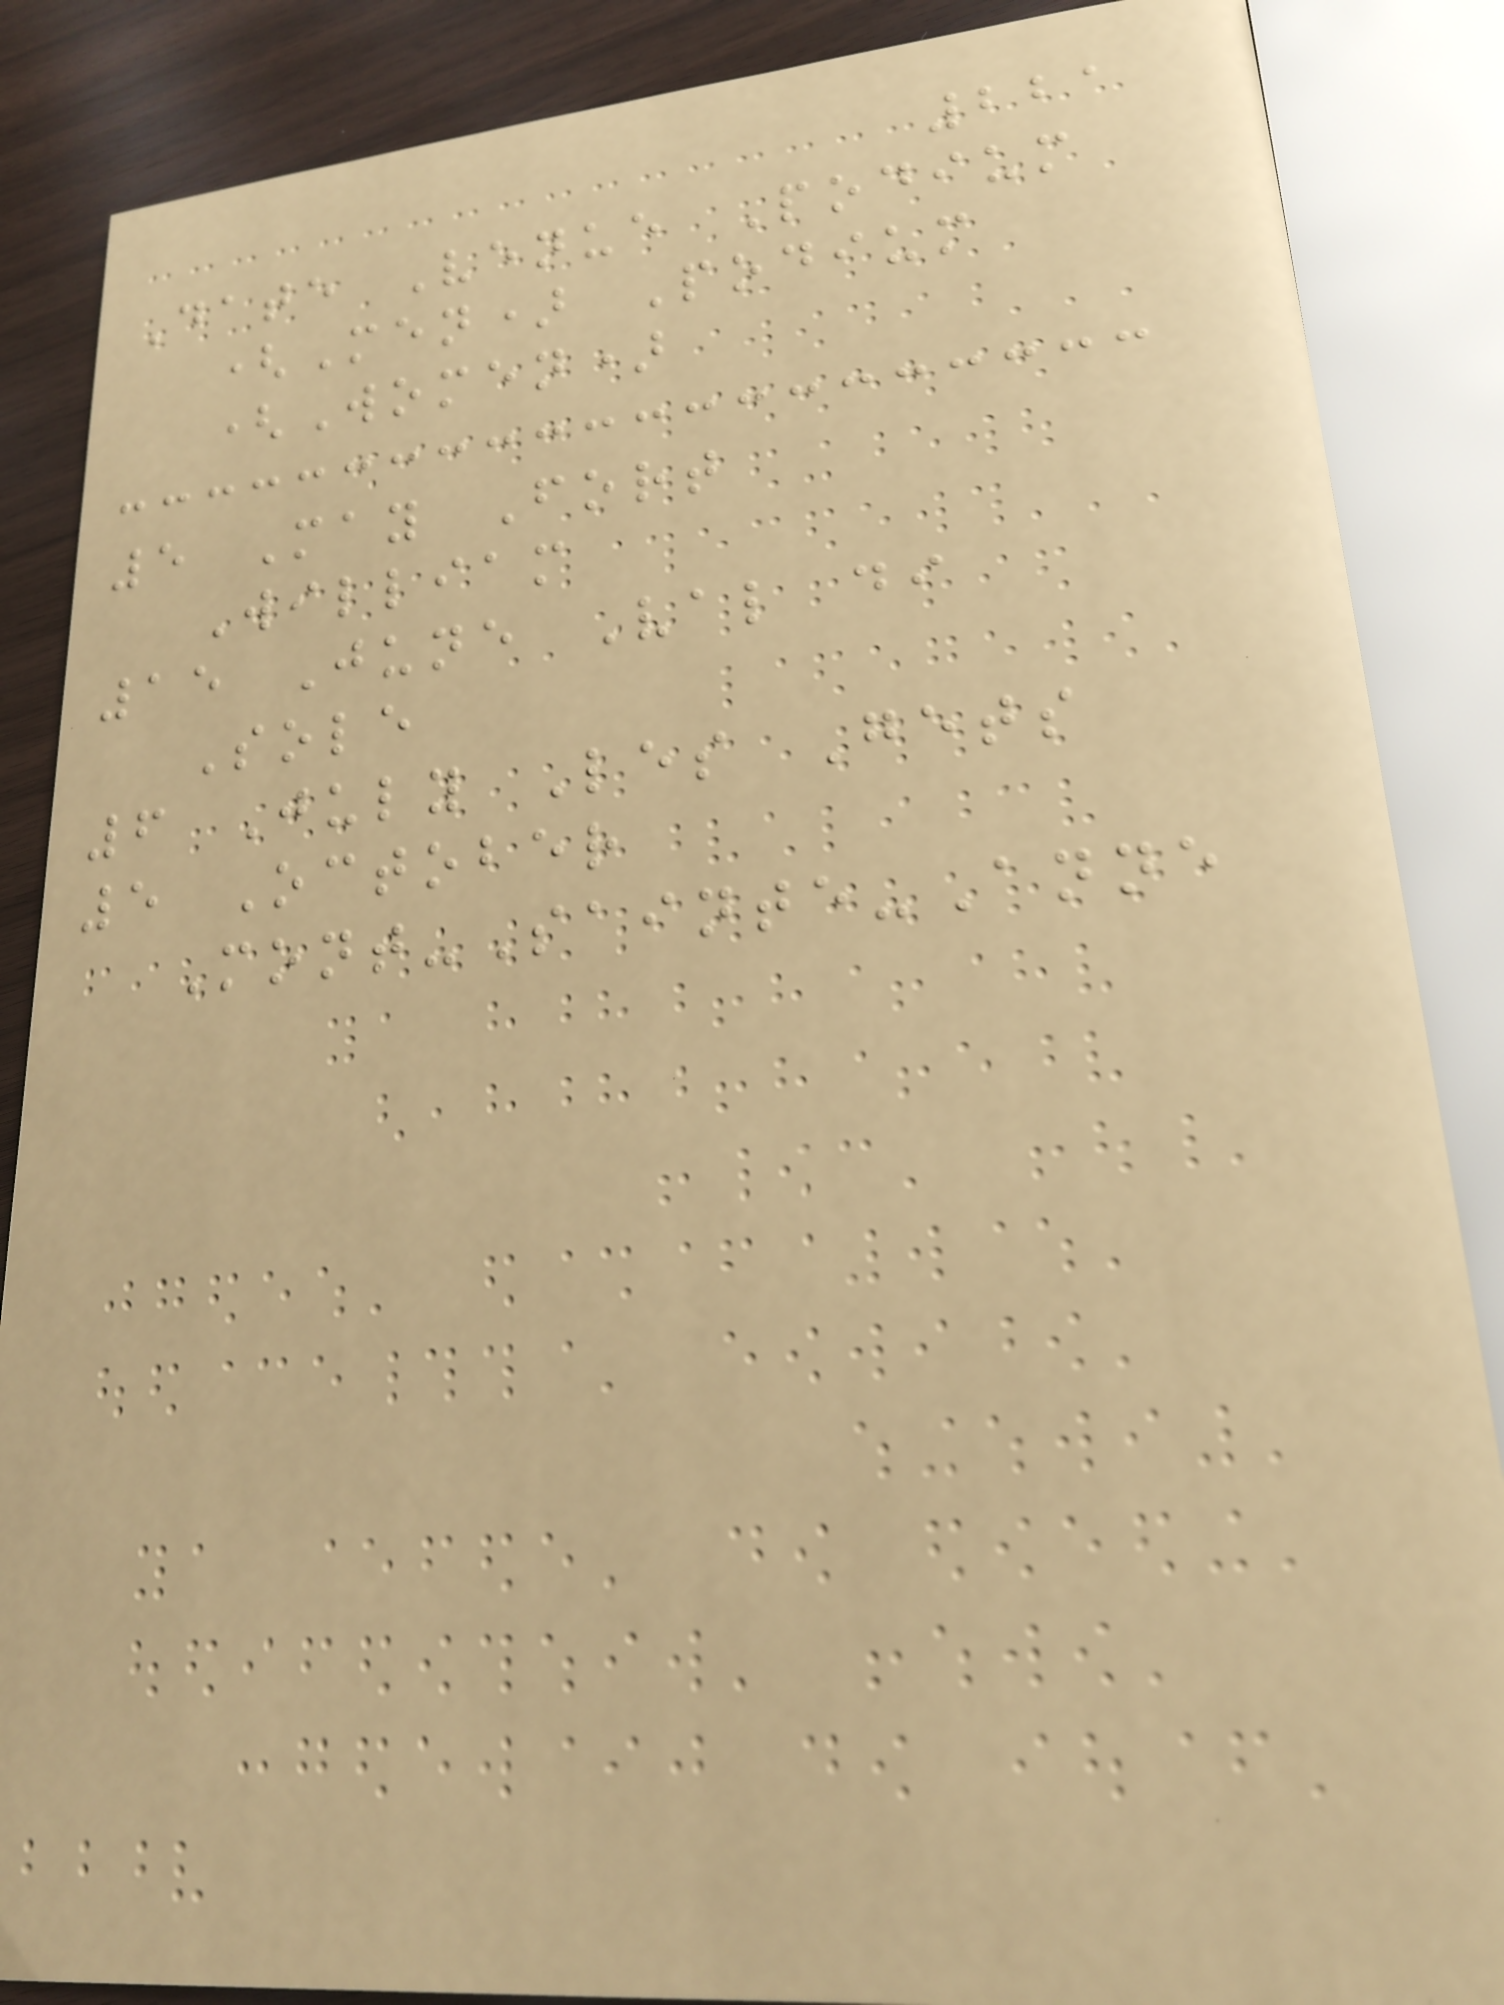221
Date Venue Podium
(Men) Podium
(Women)
5 May Fort
William
15 June Val di
Sole
6 July Les Gets
5 October
Mont-Sainte-Anne
